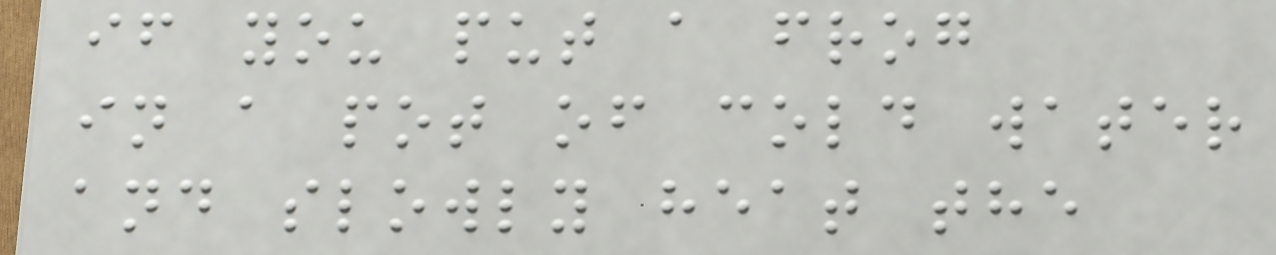if you put a frog
in a pot of cold water
and slowly heat the
